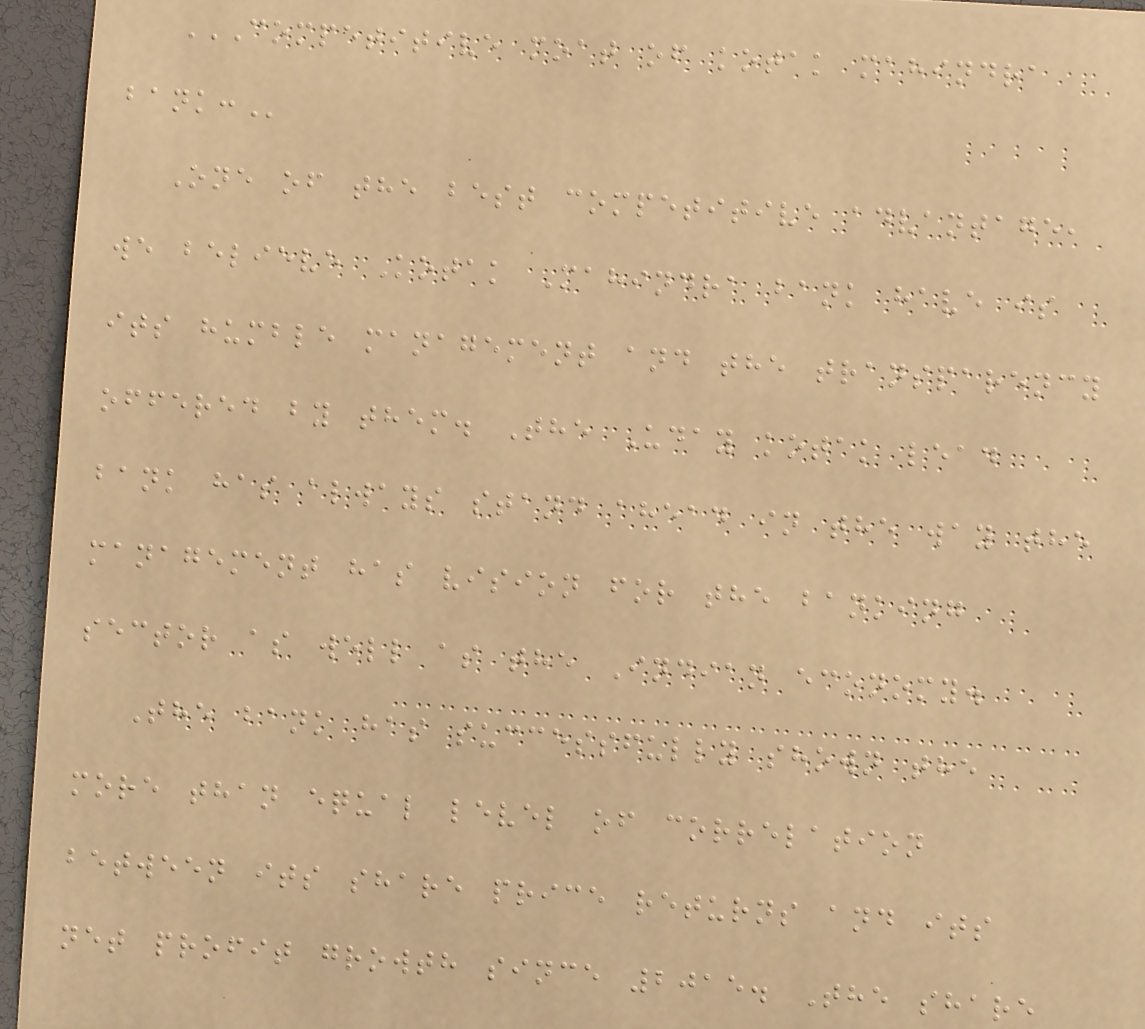COMPETITIVE MOAT OF KOTAK MAHINDRA
BANK:
One of the best competitive advantage,
we believe Kotak Mahindra bank have is
its humble management and the transparency
offered by them. The Uday kotak lead
bank has always stand ahead in the way the
management has vision for the banking
sector as well as the Indian economy.
The bank has successfully shown the
more than equal level of correlation
between its share price returns and its
net profit growth since 2015. The share
